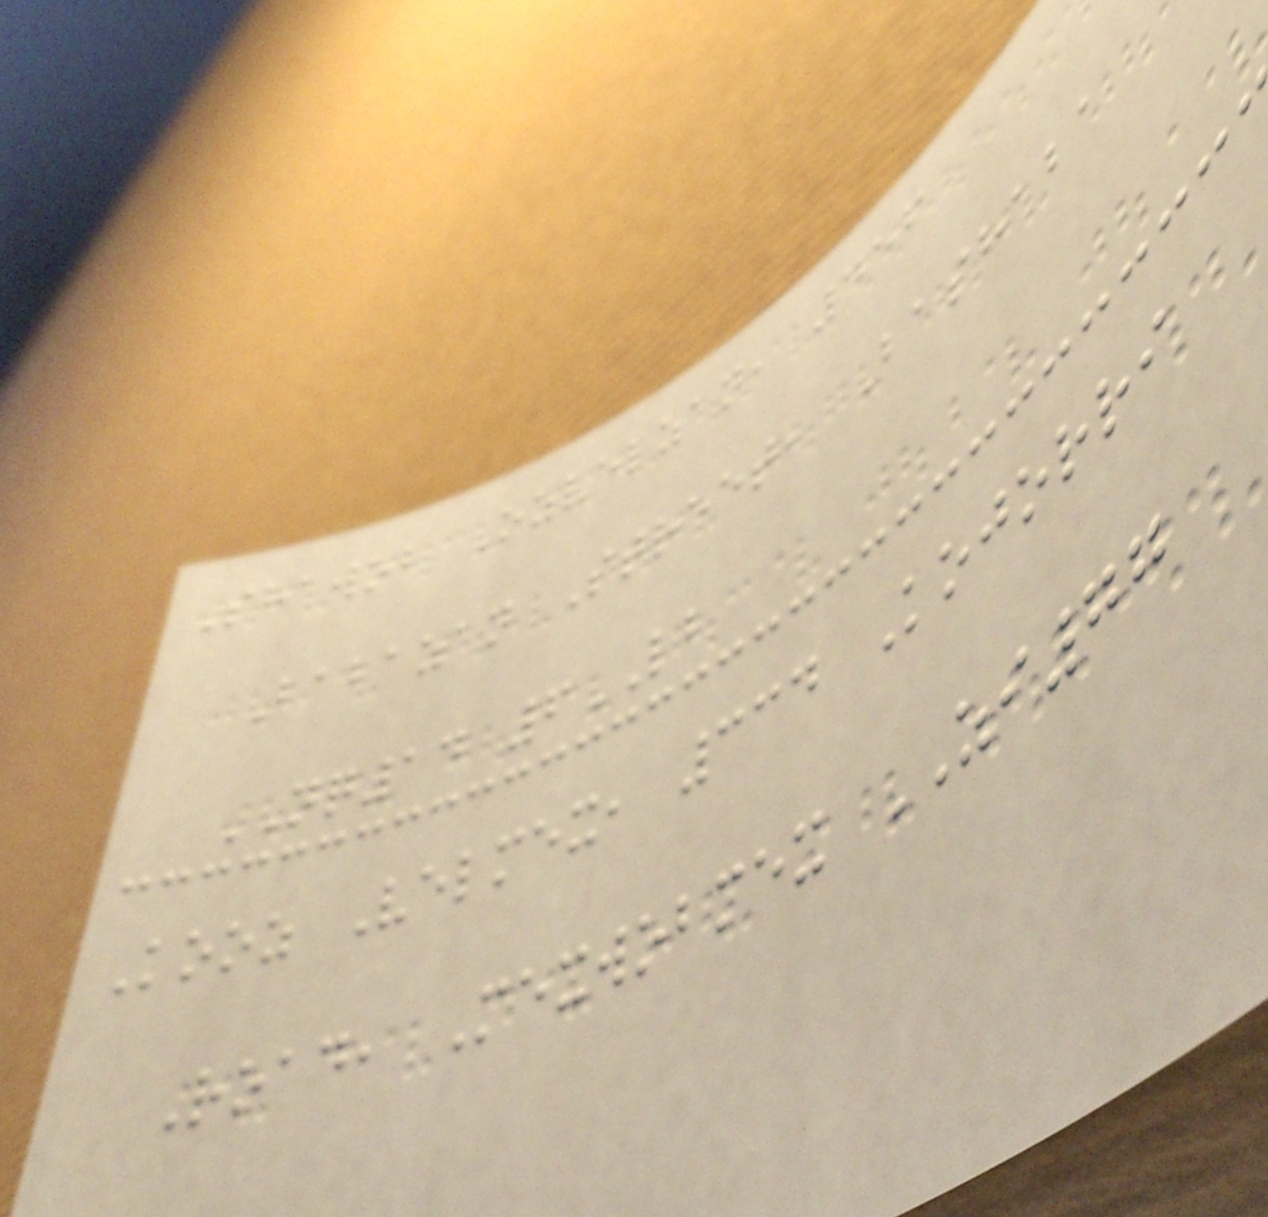Shawob Ozvelzan, 456
Babazan Street, Bashaba
NQ14 6LB
Kooz Velmex, 334 Kojorri
Road, Mexwobmex ZI77
